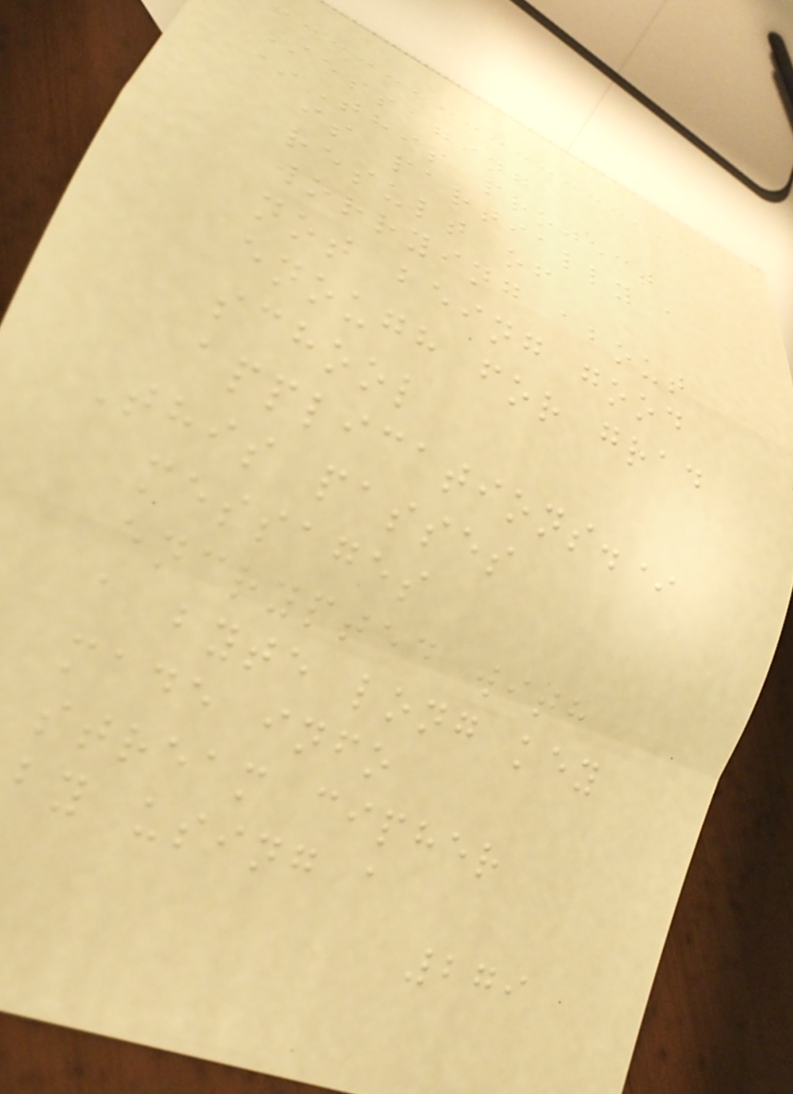Messaging
*This project
is partially a
result of
worrying about
not being good
enough for grad
school
applications.*
This passes
messages
encrypted with
a byte long key
made info
stream cipher
by using a
279
